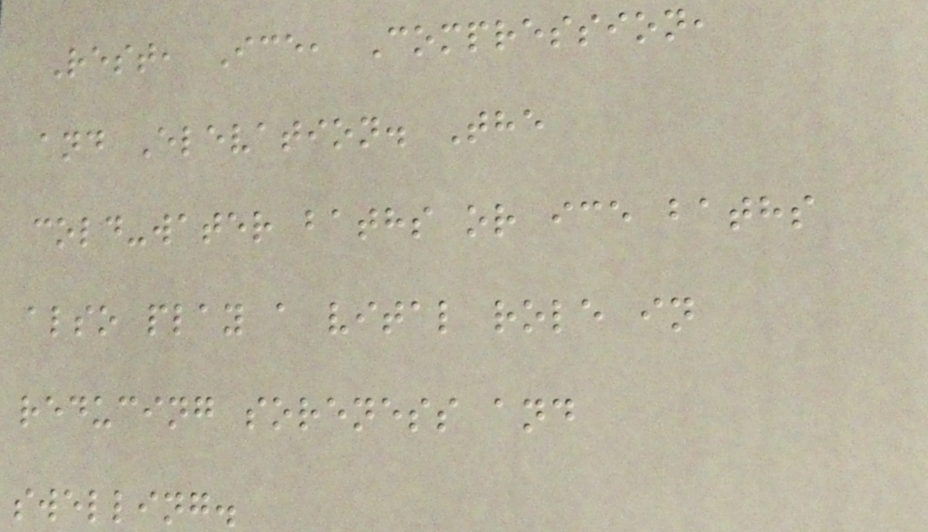Rest, Ice, Compression,
and Elevation. The
cold-water baths or ice baths
also play a vital role in
reducing soreness and
swelling.
